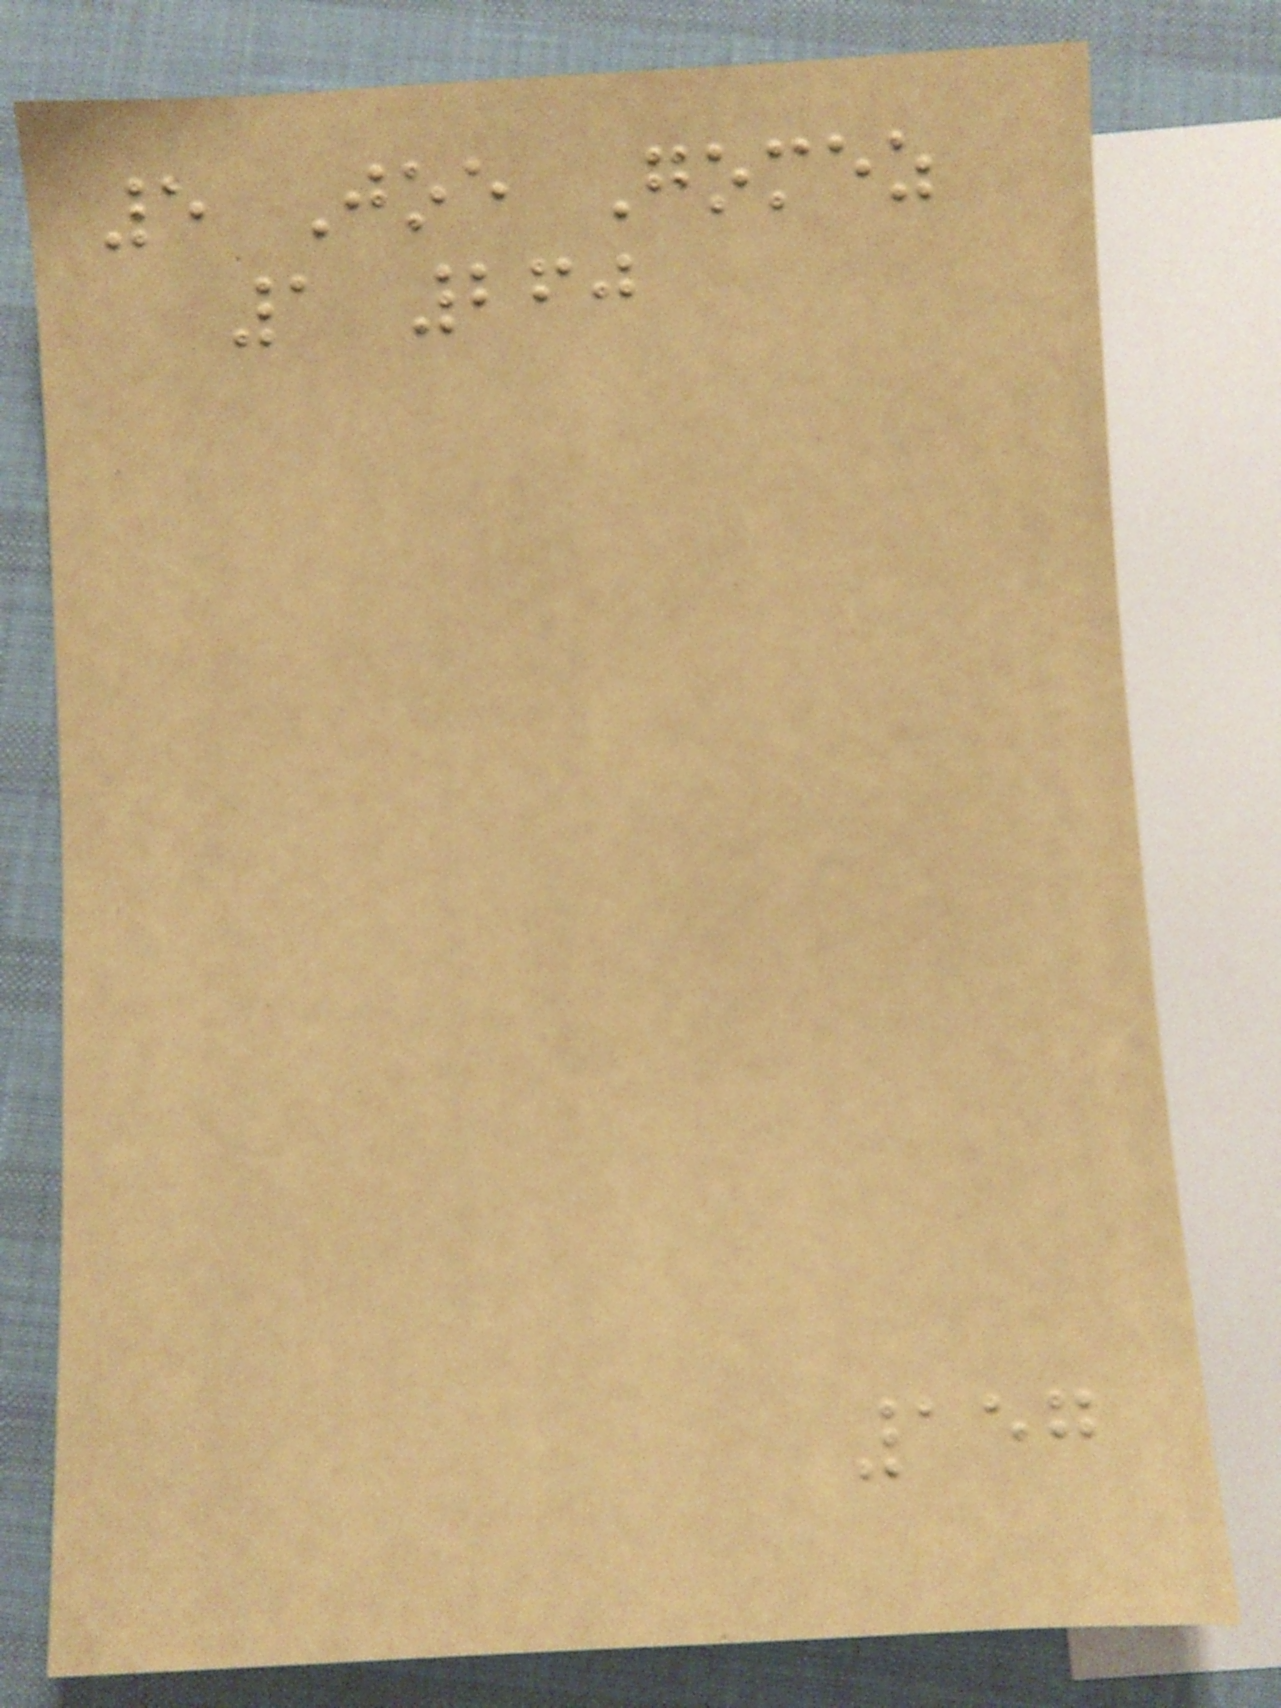5 Joe Gomez
1 260
157
